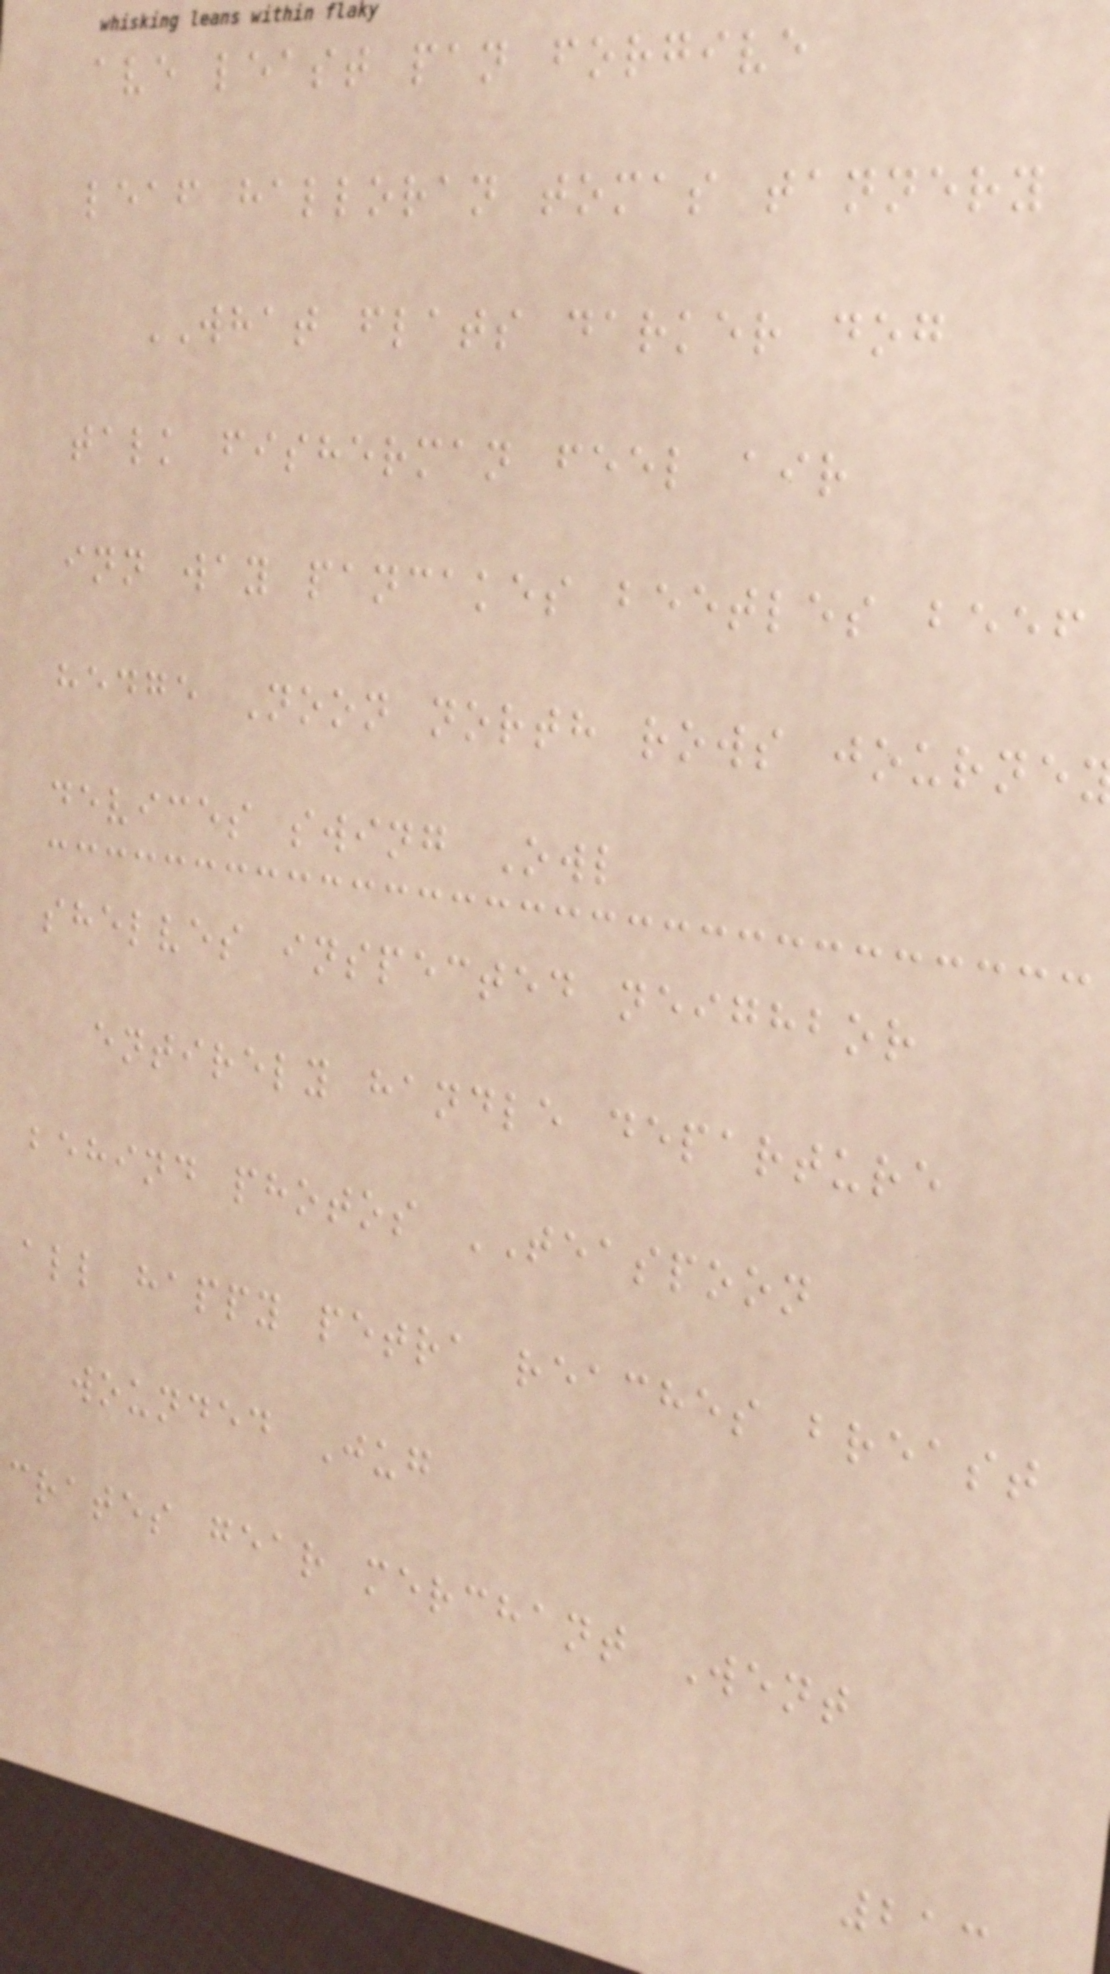ave least pan forgive
leaf halloran tomas tannery
WHAT flats darker dog
talk fisherman feel air
inn way pancakes beetles beef
hedge Noon north rows journe
devices swing Owl
shelves inspected neighbor
entirely handle departure
behind photos TEASPOON
all happy petra reaches breast
wounded Jug
crates gear merchant Went
213
